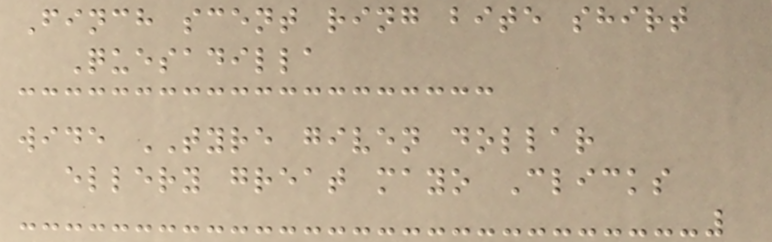Finch scent ring bite shirt
Quesadilla
wide TYRE given dollar
ellery great mayo Clicks
